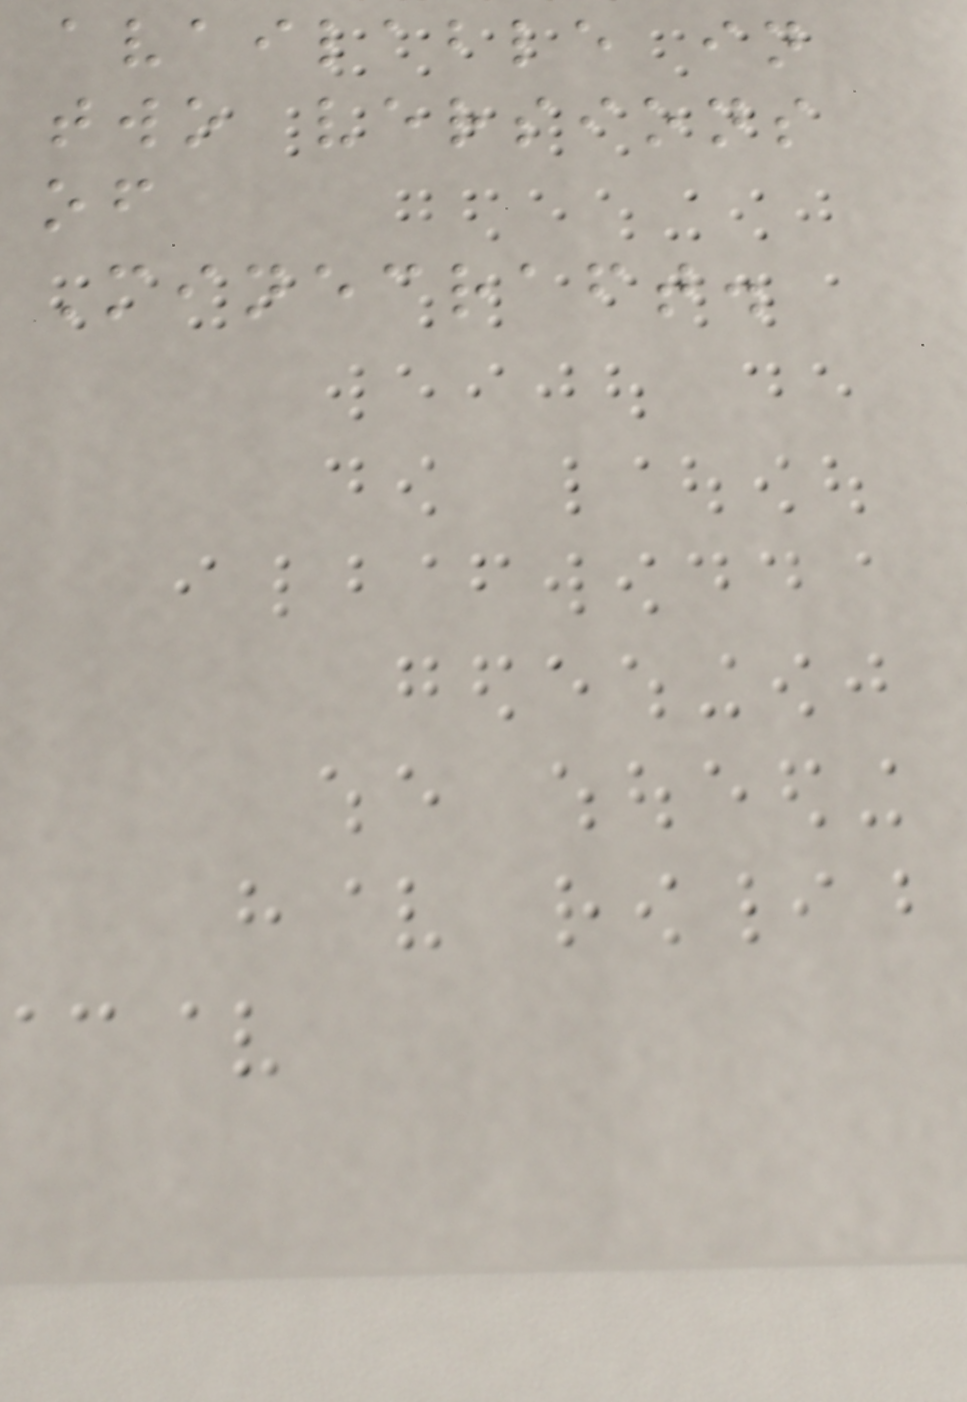available in
two versions
of
Minecraft.
